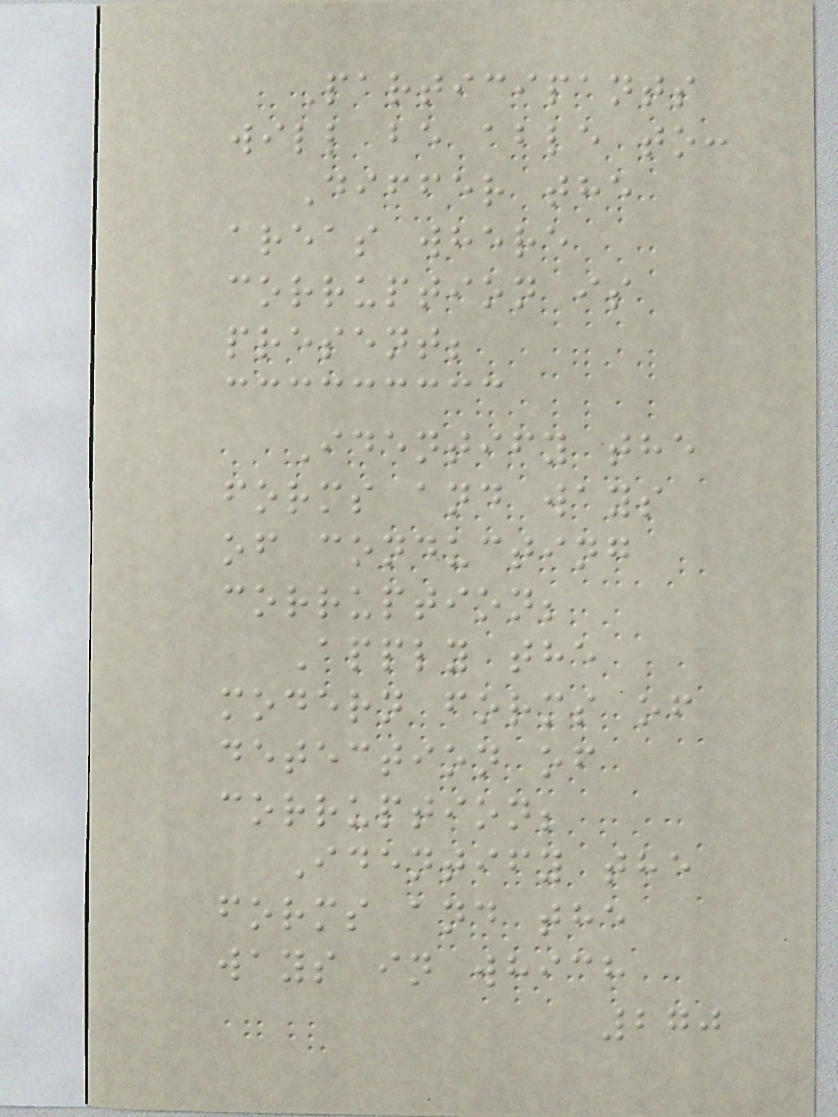Participants
will be able to:
Differ the
areas where
corruption is
present;
Identify the
forms and ways
of conducting
corruption;
Apply the
modern forms of
detection of
corruption;
Identify the
forms and the
ways in which
270
